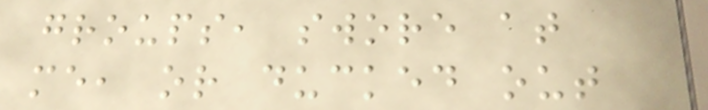groups, swore at
me, or ducked out
